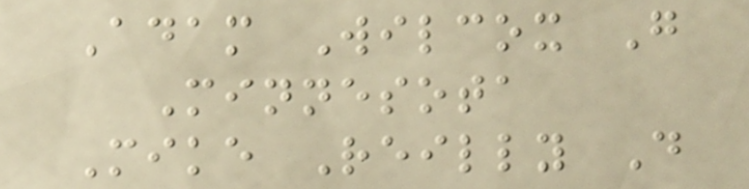Adam Wilcox G
Minnesota
Mike Reilly D
